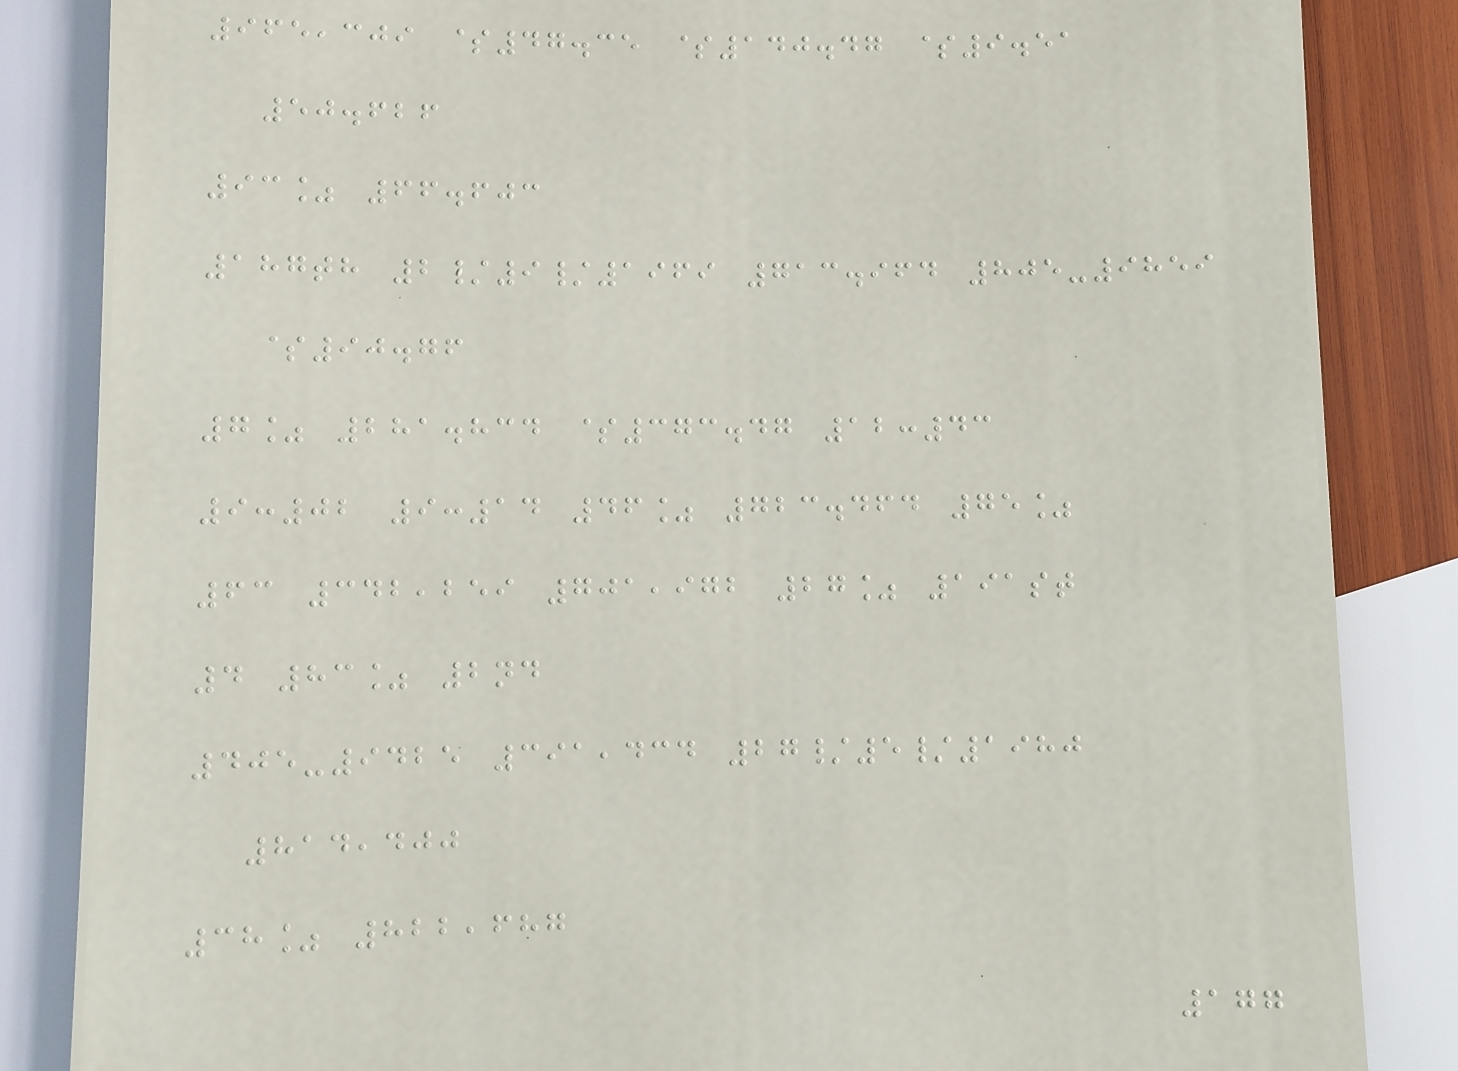965,309 $47.35 $140.47 $9.51
50.626
93% 66.603
187th 2/9/1969 713.964 805-9859
$90.76
7% 281.834 $373.47 12:43
9:02 9:14 46% 723.464 75%
63 342,259 701,972 27% 191st
4 83% 2nd
405-9425 391,434 27/5/1980
814,400
38% 822,687
177
